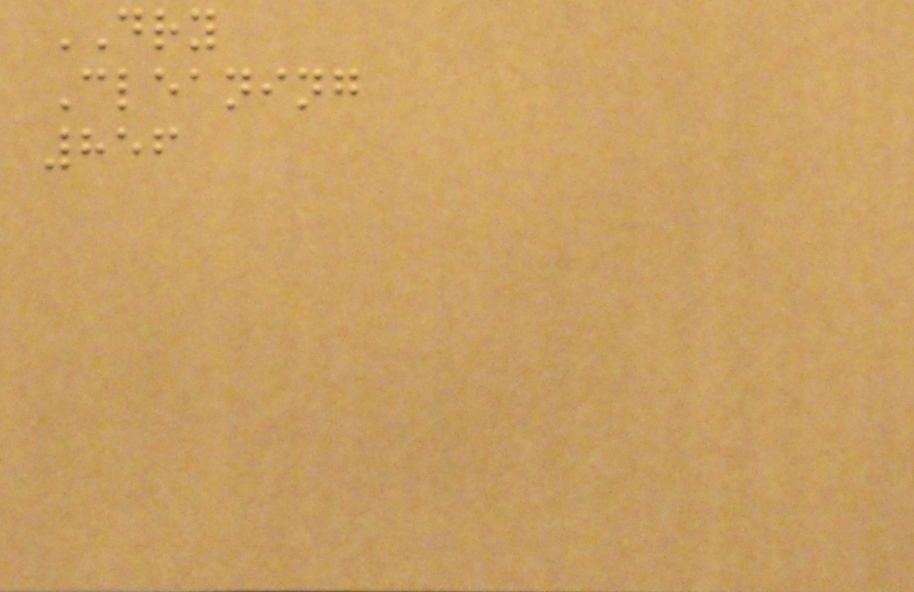DRY
Cleaning
856
